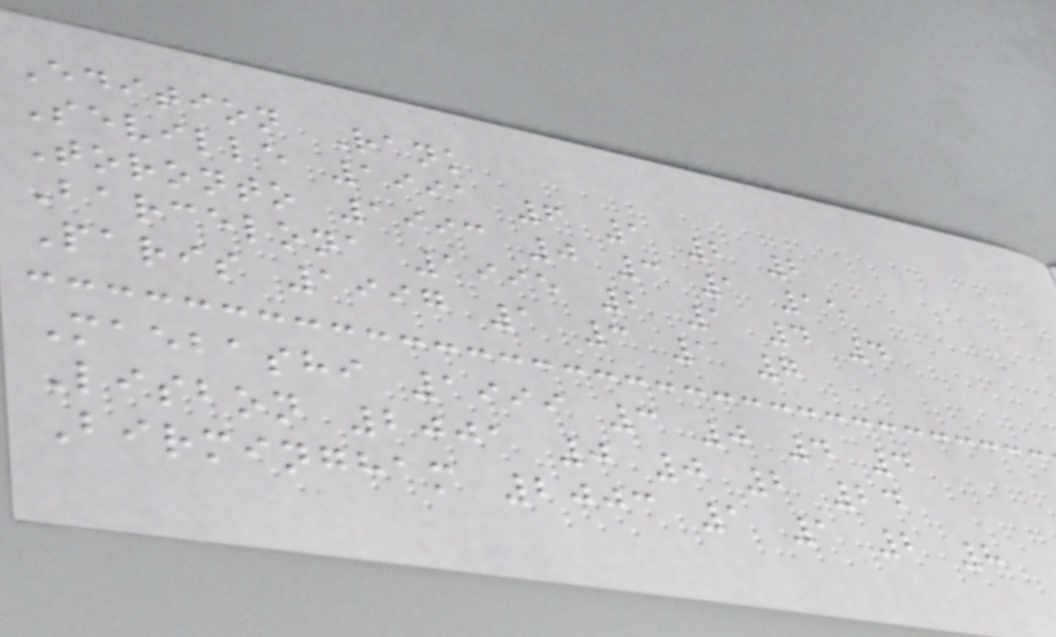Edition Rank
Seville 1991 6 1 2 2
Toronto 1993 0 3 1 15
Barcelona 1995 2 1 4 4
Paris 1997 1 3 1 7
Maebashi 1999 3 0 4 4
Lisbon 2001 0 0 2 24
Birmingham 2003 1 1 2 8
